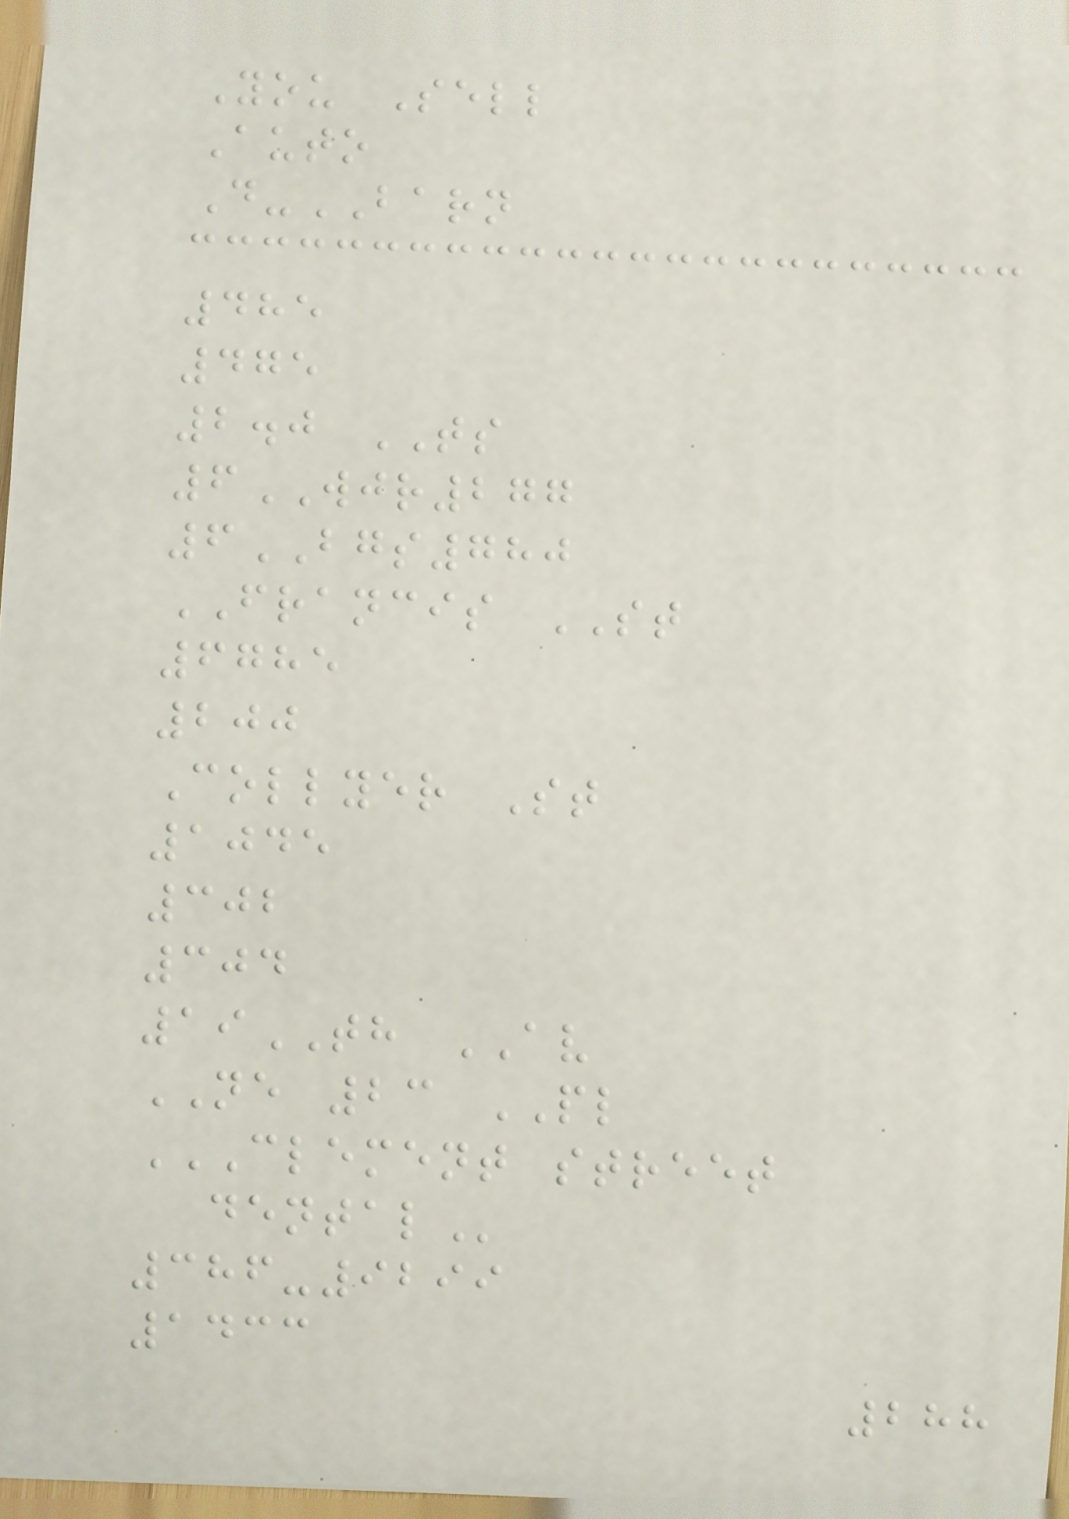You Sell
Auto
D-BARN
485
475
2.0 TS
6WJR277
6BGS780
FRANCIS ST
6785
200
Collyer St
1045
302
304
19TH AV
NE 23 PL
CLEMENT STREET
DENTAL
386-9299
1433
288
